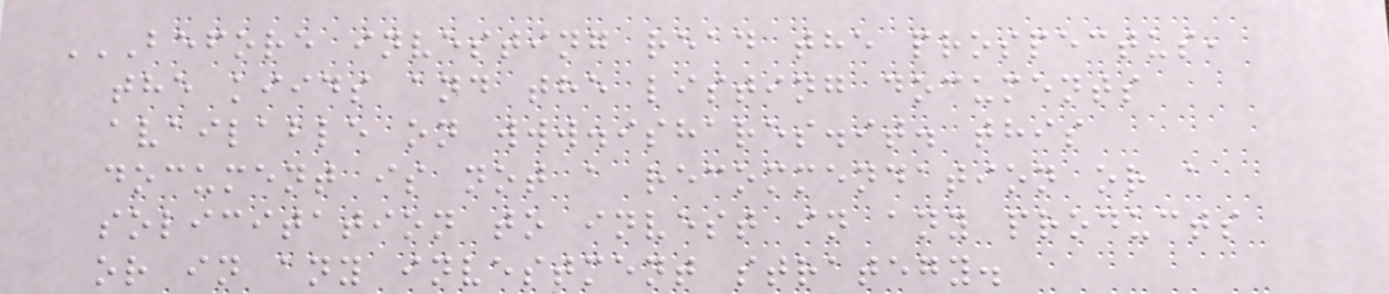BEFORE INVESTING READ THE PROSPECTUS,
THE KIIDS AND THE LISTING DOCUMENTS
AVAILABLE ON WWW.ISHARES.IT. THIS
DOCUMENT IS NOT A RECOMMENDATION OR A
SOLICITATION TO INVEST IN ANY PRODUCTS
OR IN ANY INVESTMENT STRATEGY.
